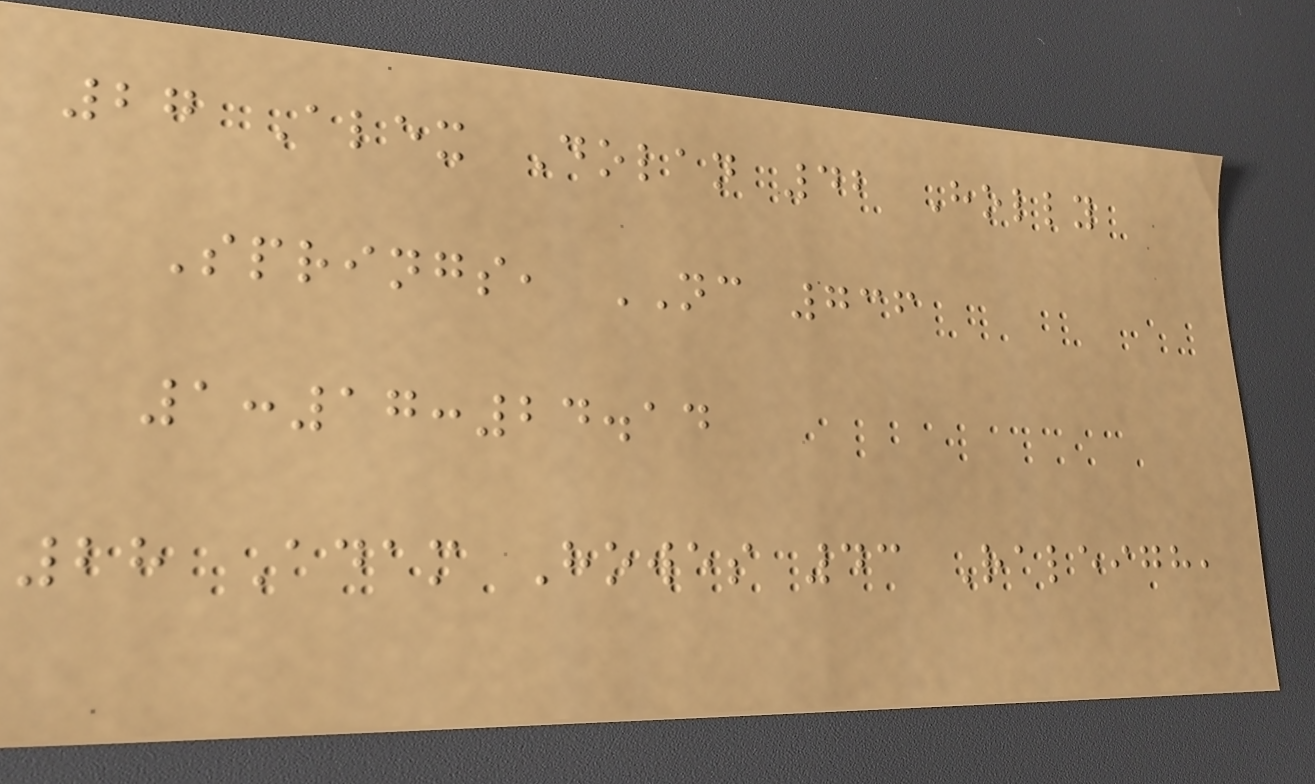27 Alex Dolan 42 Holly
Springs, NC 736
1:17:24.14
28 Adam Howes 43 Raleigh,
